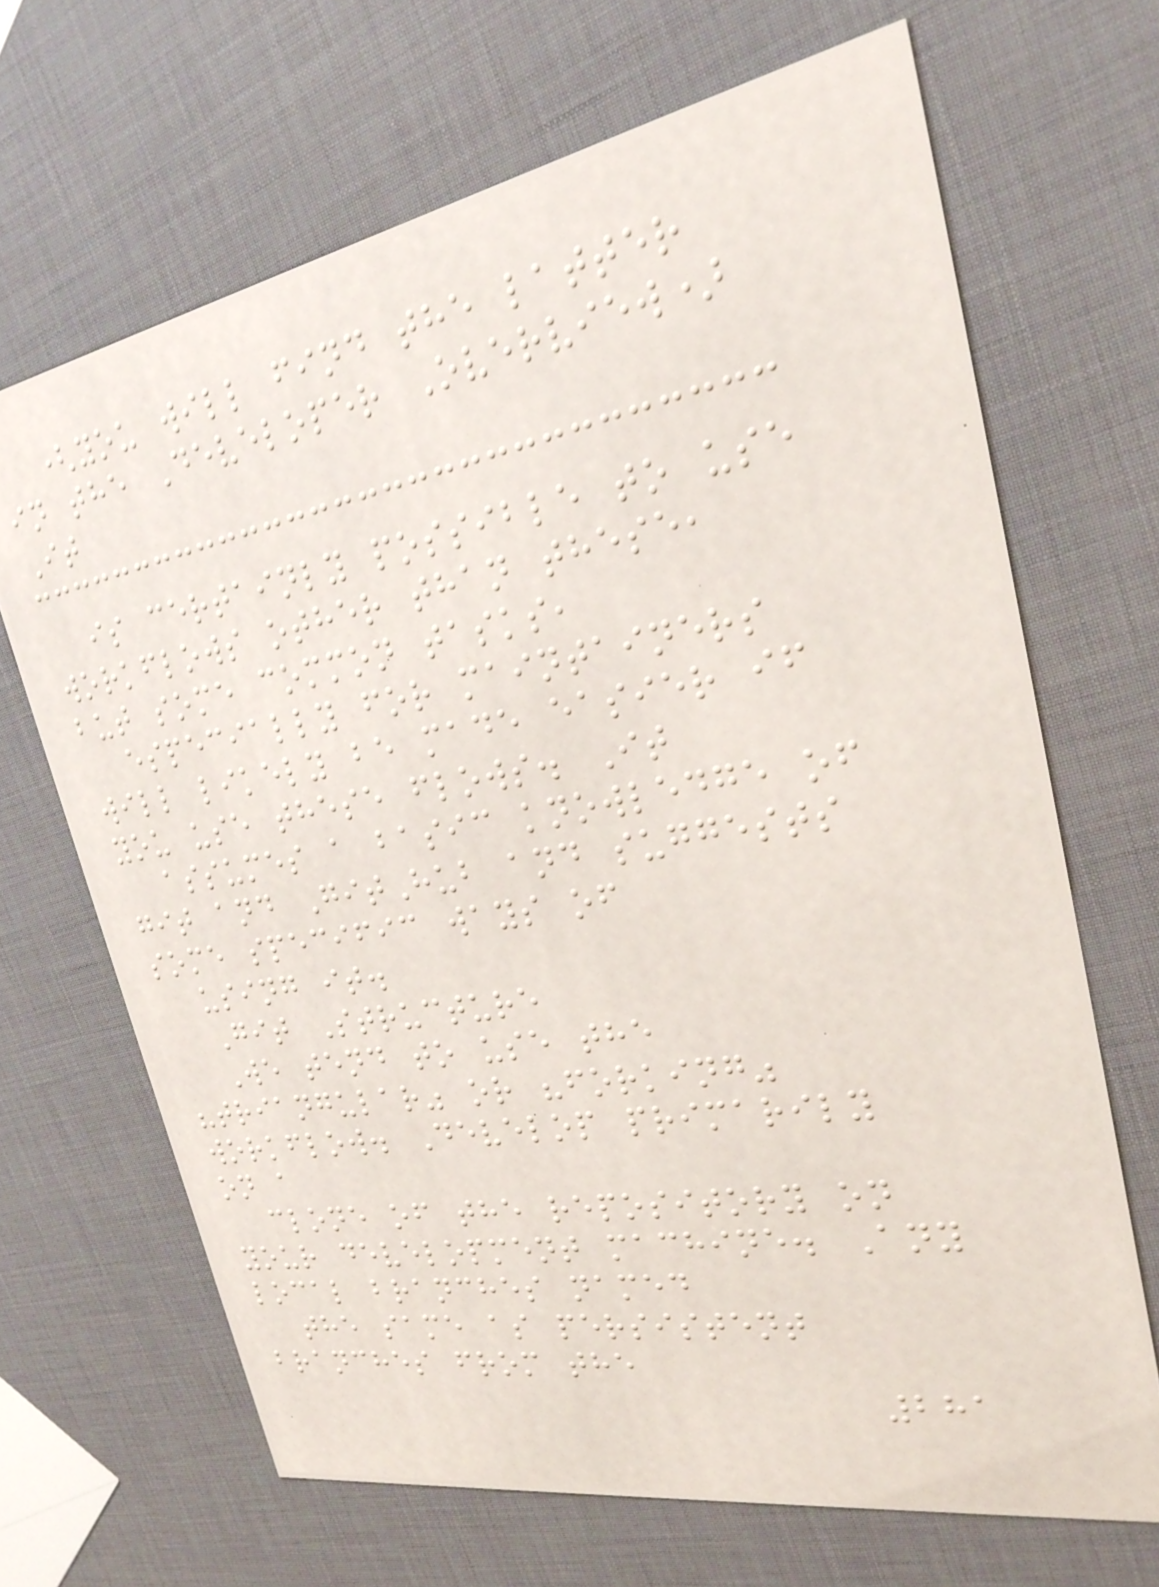(you will find the latter
in the Developer Overview)
It
is certainly possible to use
workflows other than these,
but some common tasks,
especially for maintainers
will likely be made easier if
you use these flows. It
assumes a basic knowledge of
git and GitHub and suggests
some specific ways of
using it.
Git Structure
We tend to use the
"triangular" or "forking"
workflow. Develop primarily
on a
clone of the repository on
your development machine. Any
local branches named
the same as persistent
branches from the
281
